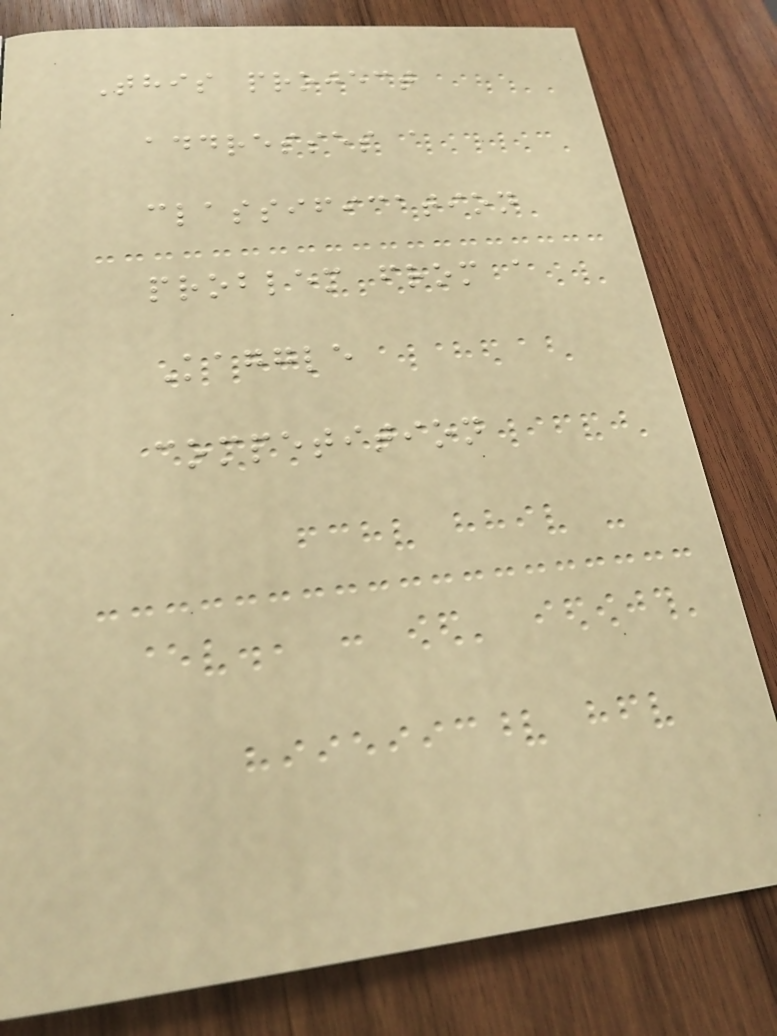This project
addresses a
classification
problem from a
Kaggle
competition
